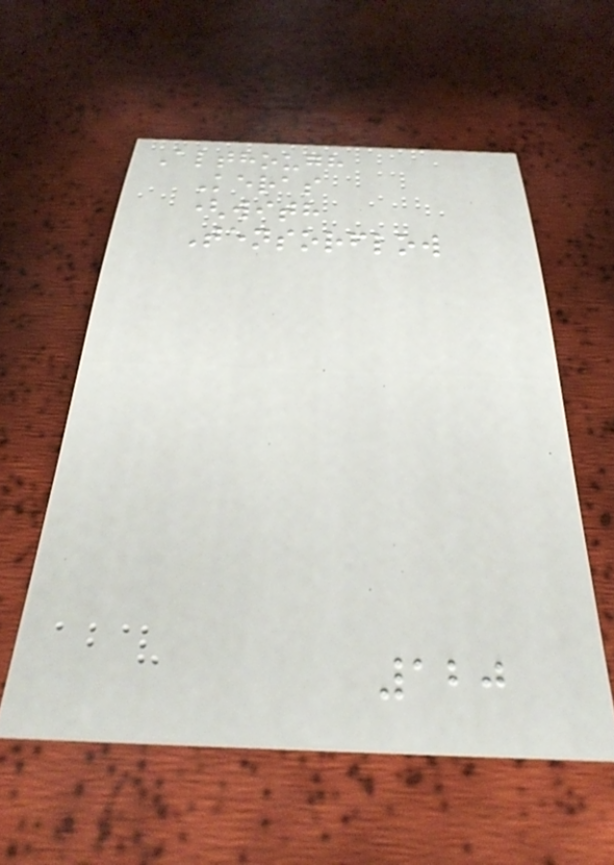Although
Keras
(with
Tensorflow
120
